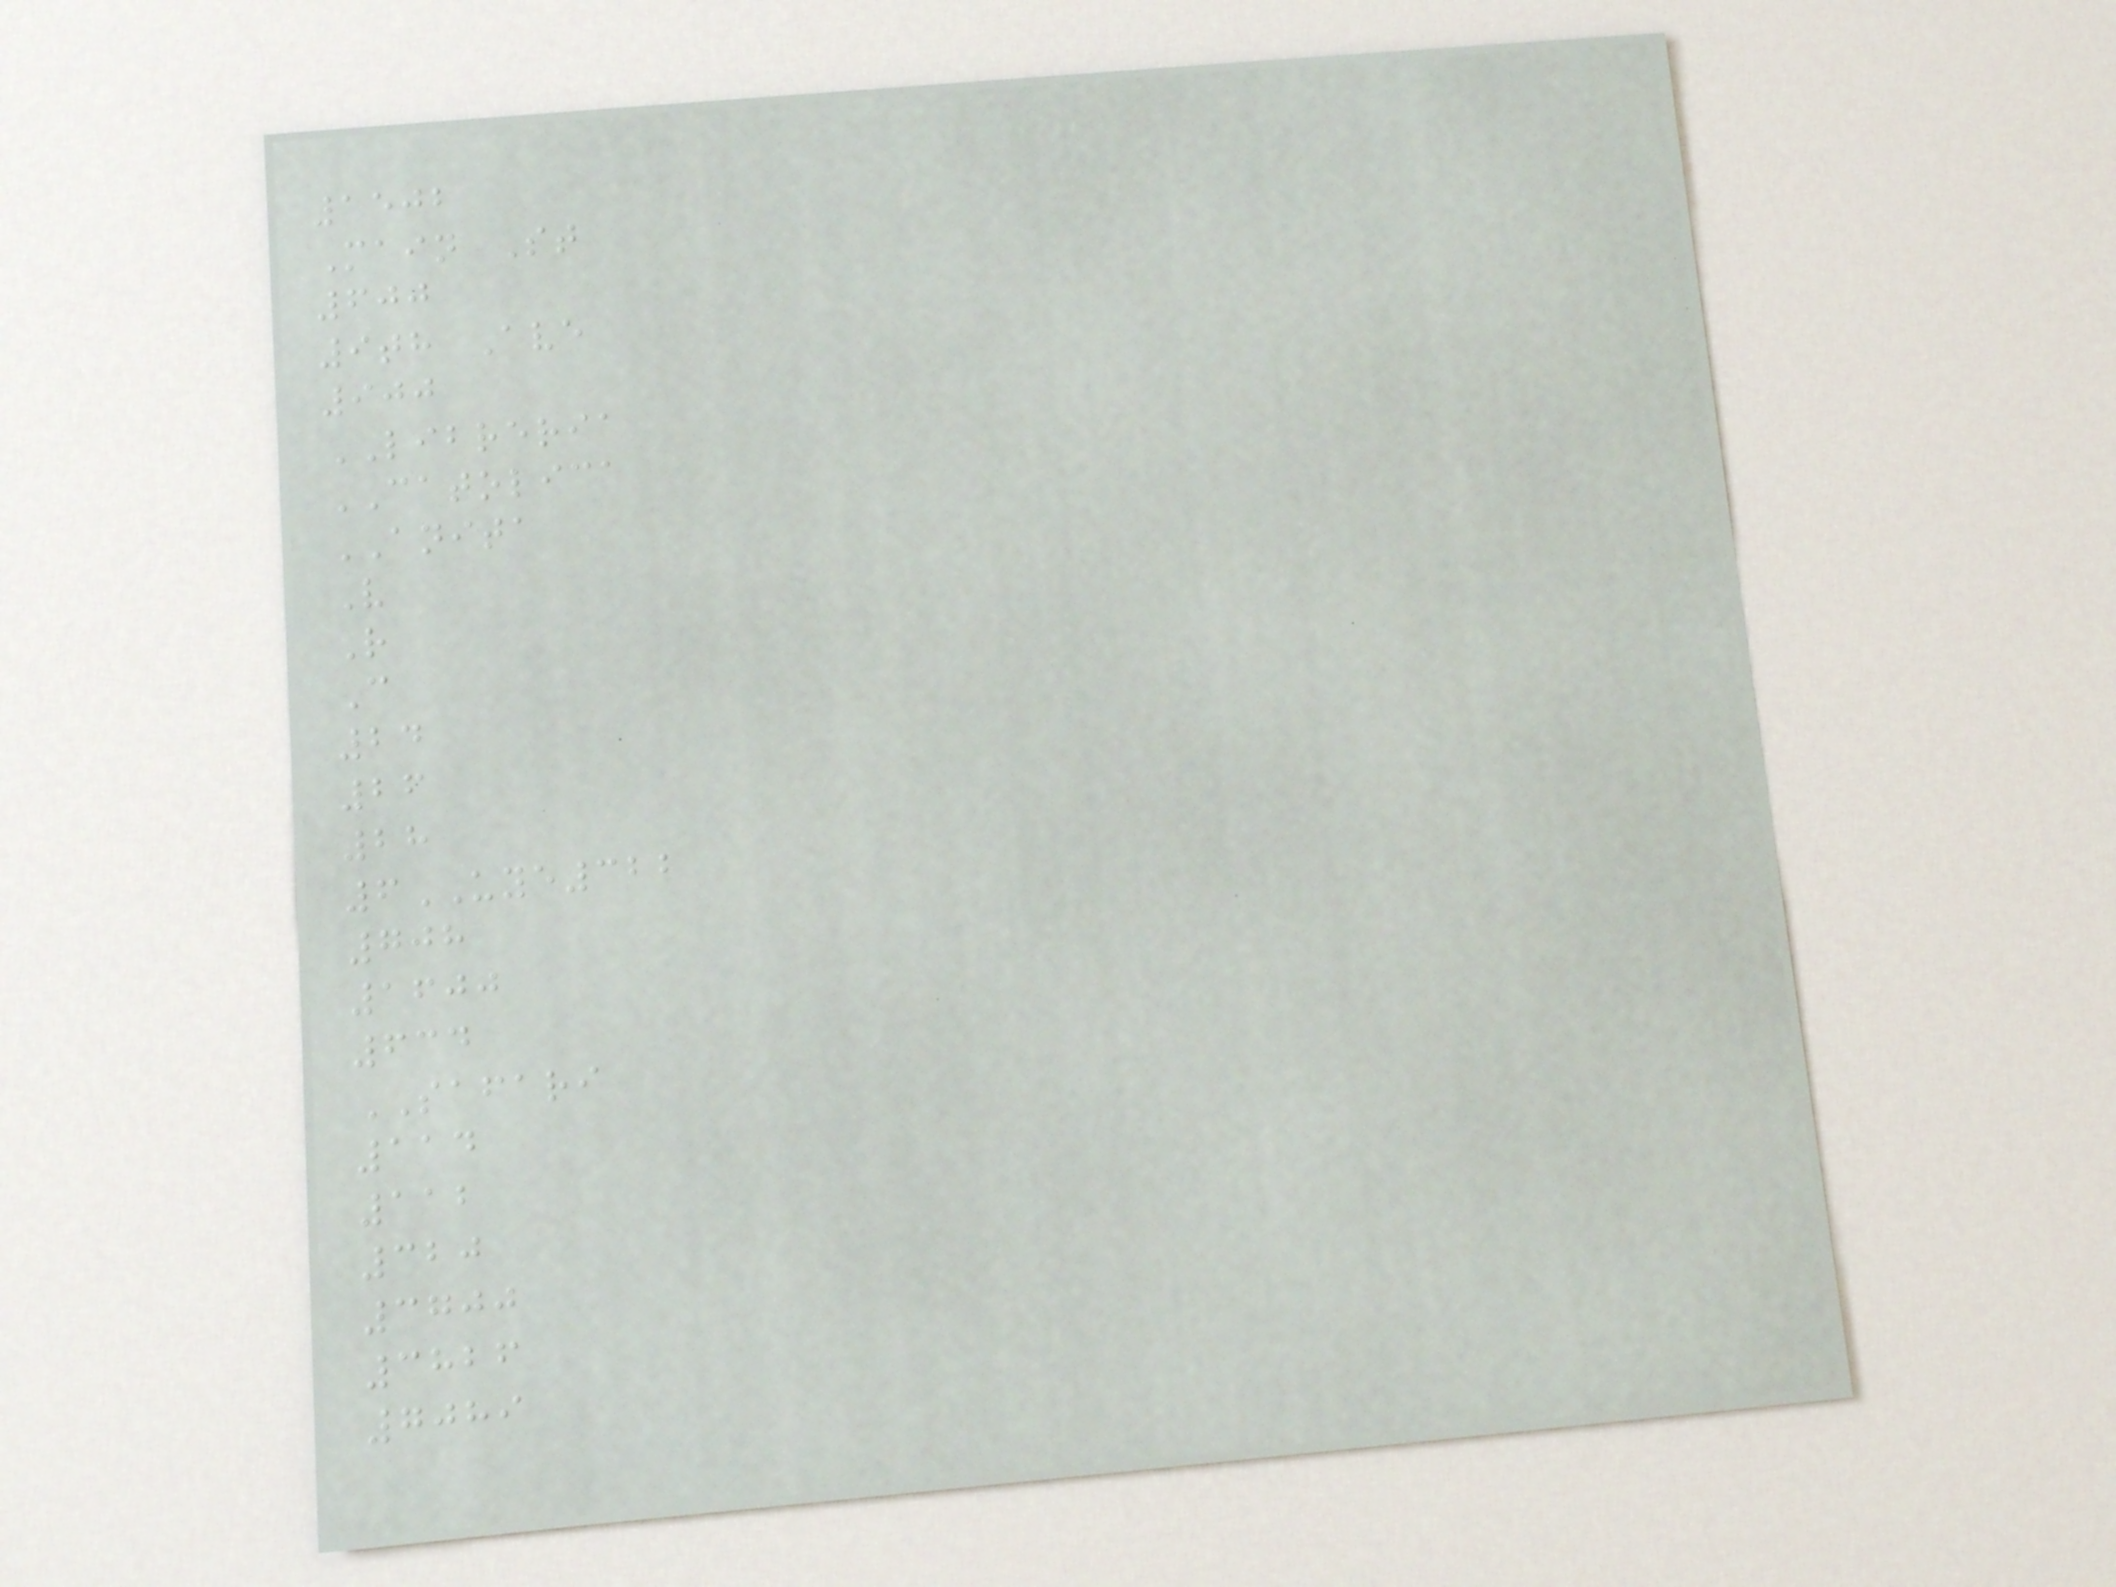1502
Main St
600
9th Ave
900
LIBRERIA
CATOLICA
ANITA
V
R
C
24
26
28
6UYE322
708
1600
634
SAFARI
114
112
320
3700
3826
7089
